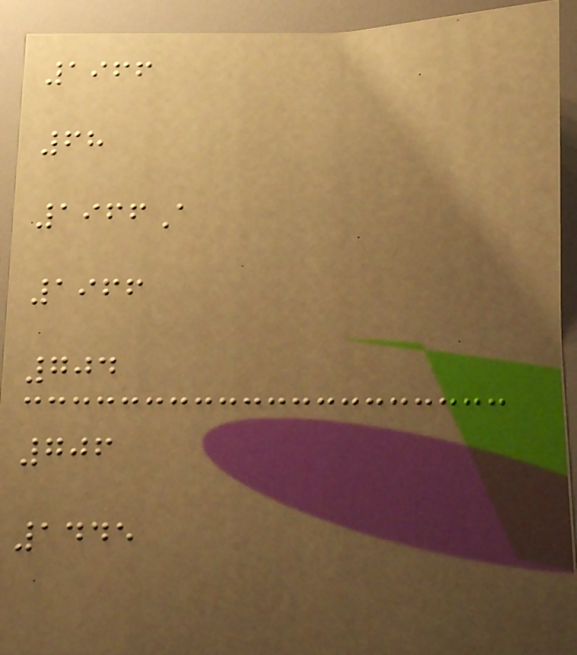1966
68
1966A
1966
704
706
1445
